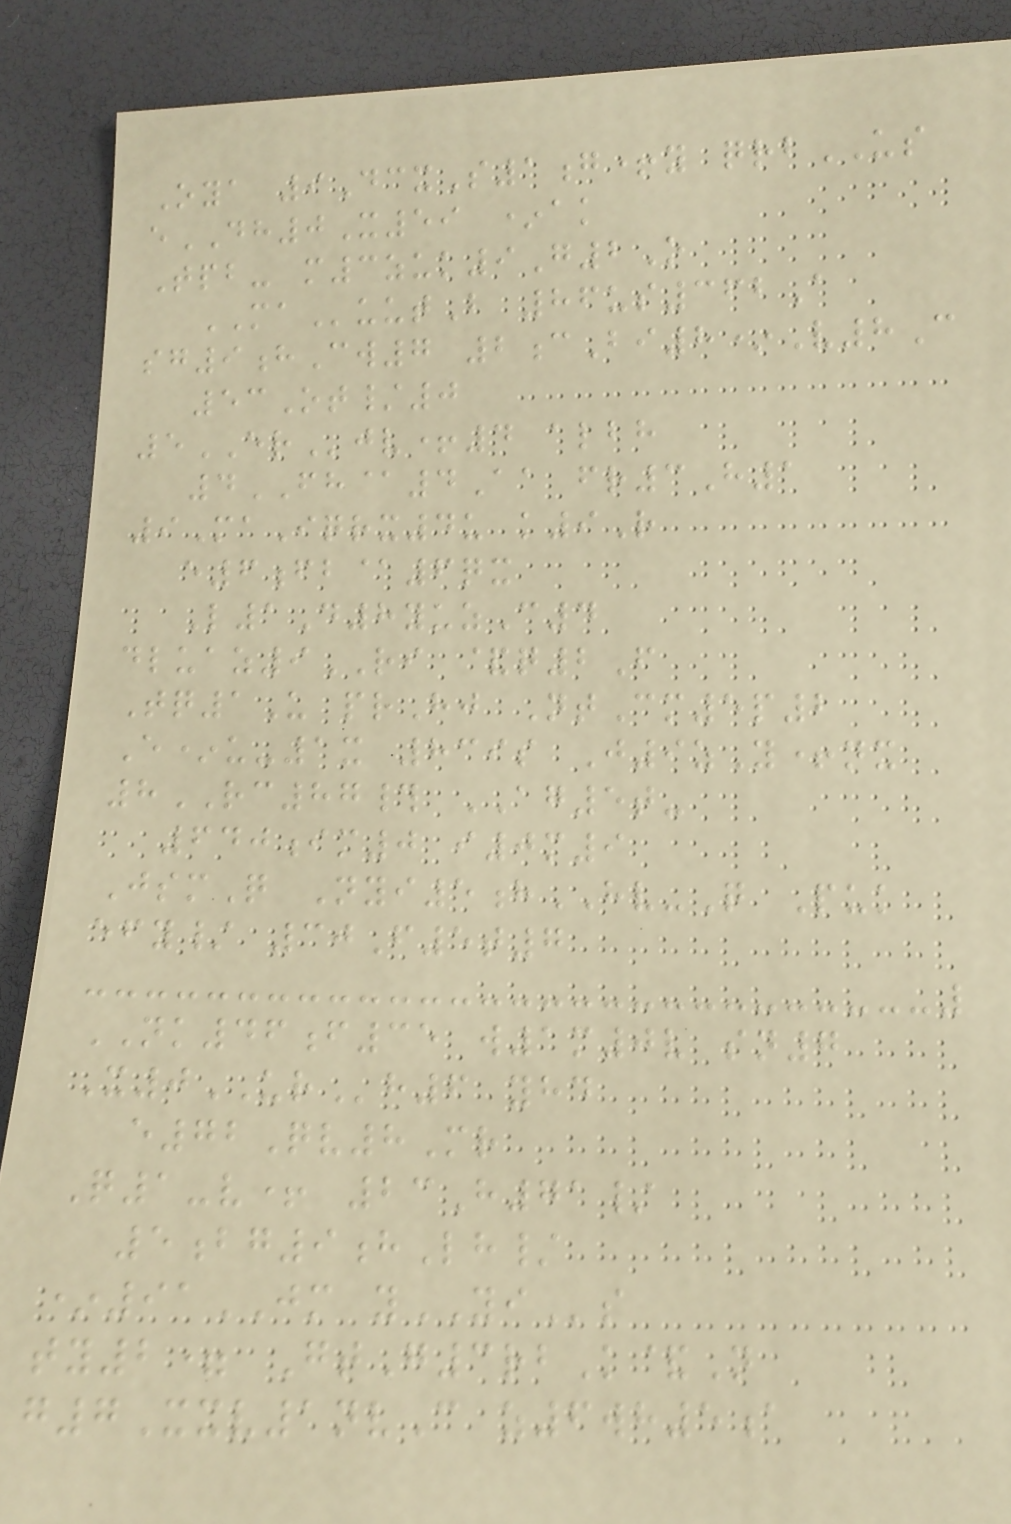Oya 9DcxS1g+y qrbUS
eDH0X59 *ak
Tpb- m3zuk9G2O
MAuutB 86us362A
sg9hCw7 2cBi8*V8C
53Ot/0
5ERjv+4 albh
4FH@4Aa fr3H1
9MaIqrx4u k9R
e6fb@6qx
L1D8yuzC4
dluaz9RI &q2F
Tq1U prHj NtCm5p2
E*u-1x 839s J9zY+nx
8RC87# AG5t-
640im0 i0m9
JsmQ Nyi5hHV-Q Puk
efy/ 30F5t7
NK46f35 w1m0v sn7
X0URh6 yhd
e72Qv8Mr
Q1-v+ 23H71/
5bg9hLh/
*91JM yYIs
ty2= GtG3rbK&N
g7Xxv1nvC z6wh5a
